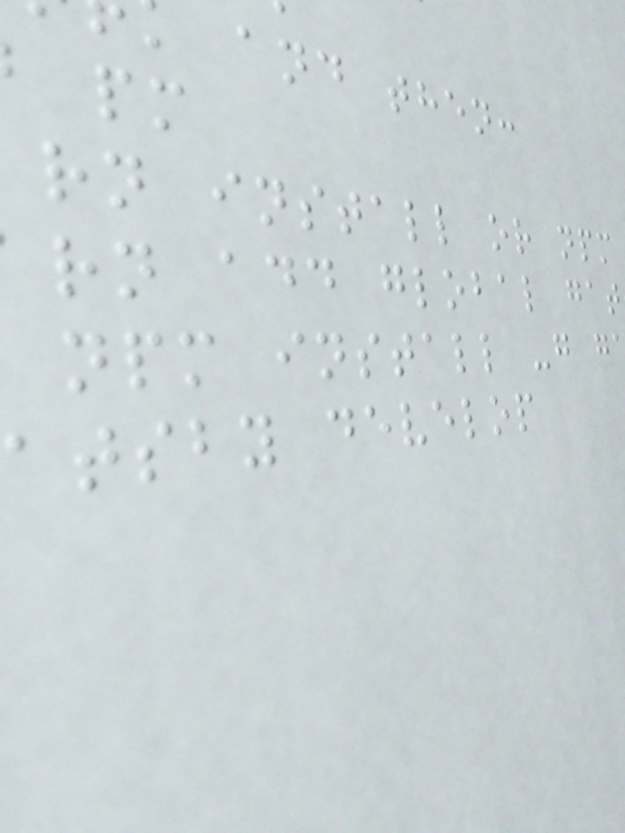and then:
rn install or npm
rn add global gat
npm install -g g
atsby develop
